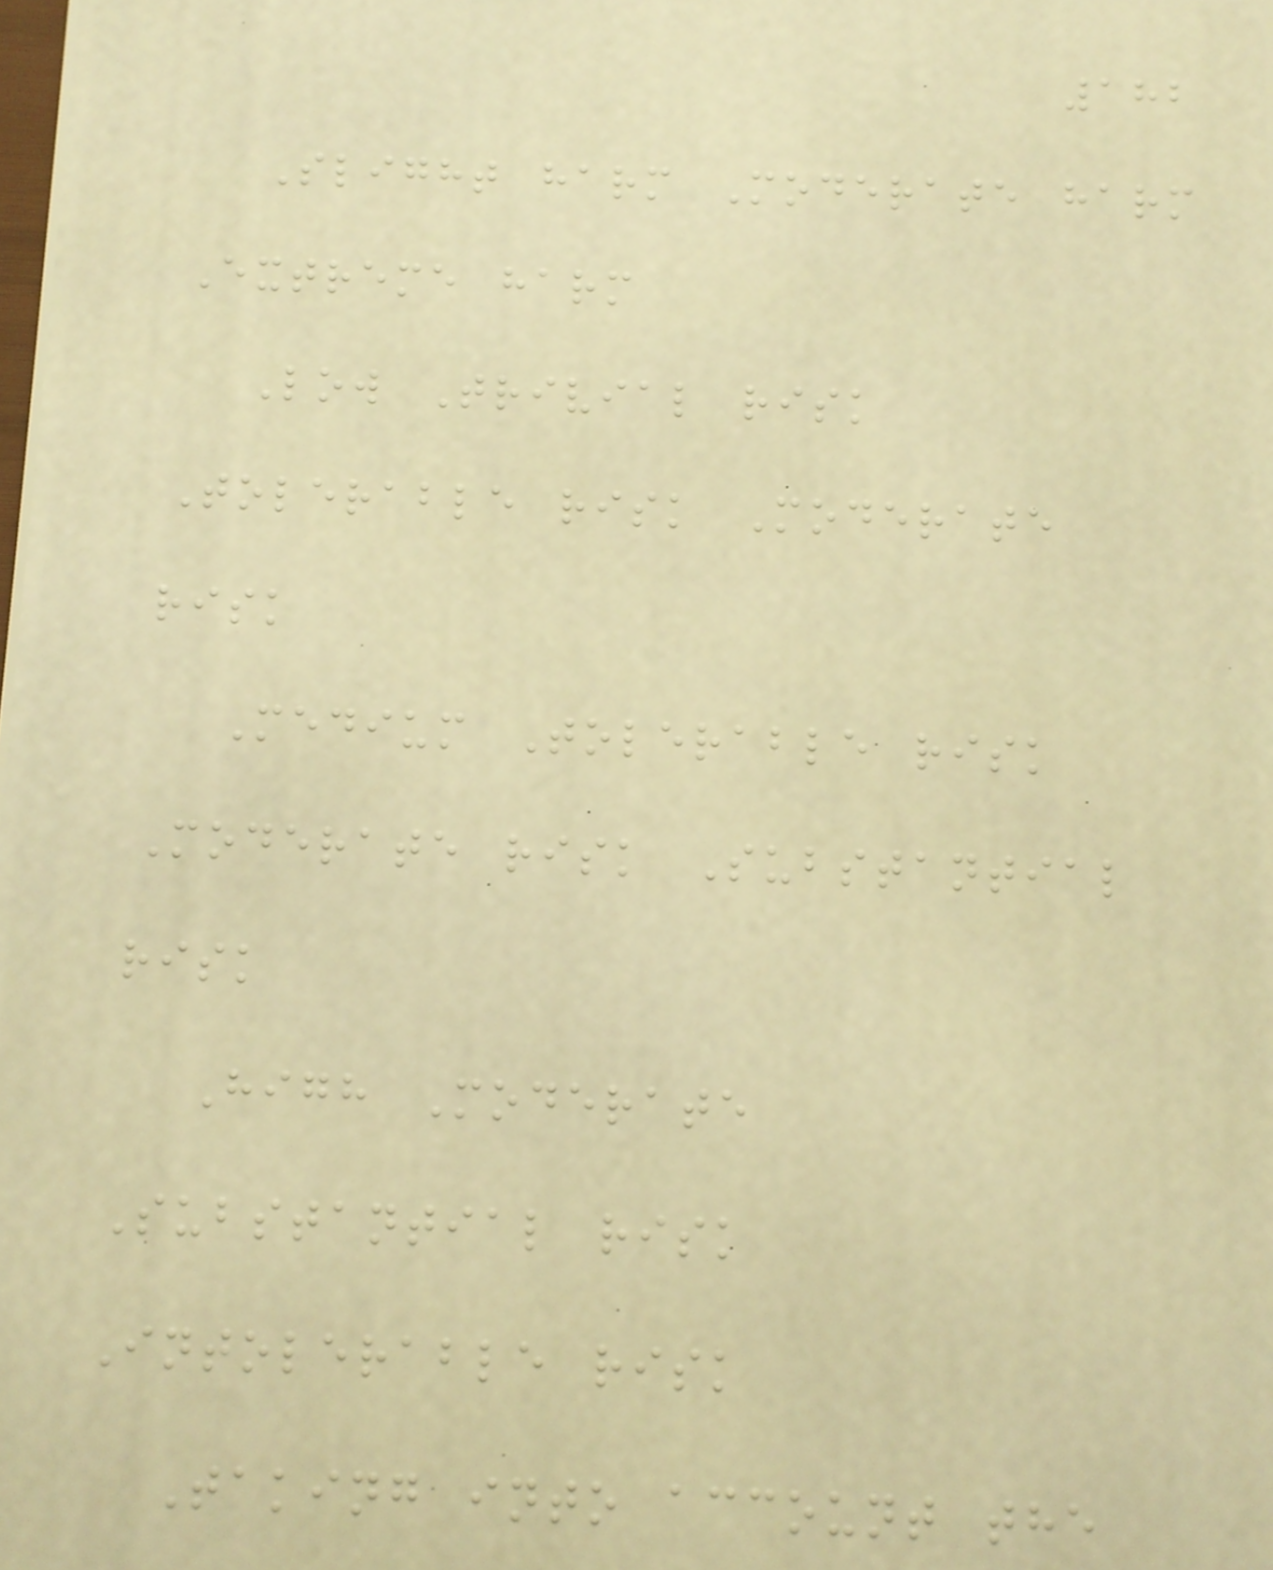182
Slight harm Moderate harm
Extreme harm
Low Trivial risk
Tolerable risk Moderate
risk
Medium Tolerable risk
Moderate risk Substantial
risk
High Moderate
Substantial risk
Intolerable risk
Taking into account the
